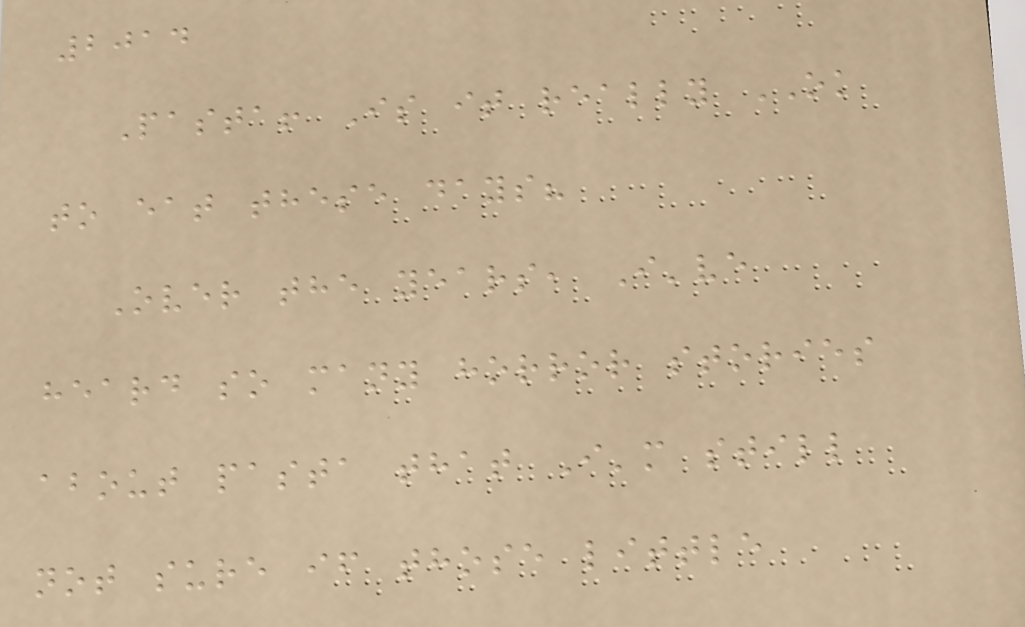2014
Pasta! Is it really OK
to eat these days?
Over the years, I've
heard so many horror stories
about pasta that I'm still
not sure if those little
